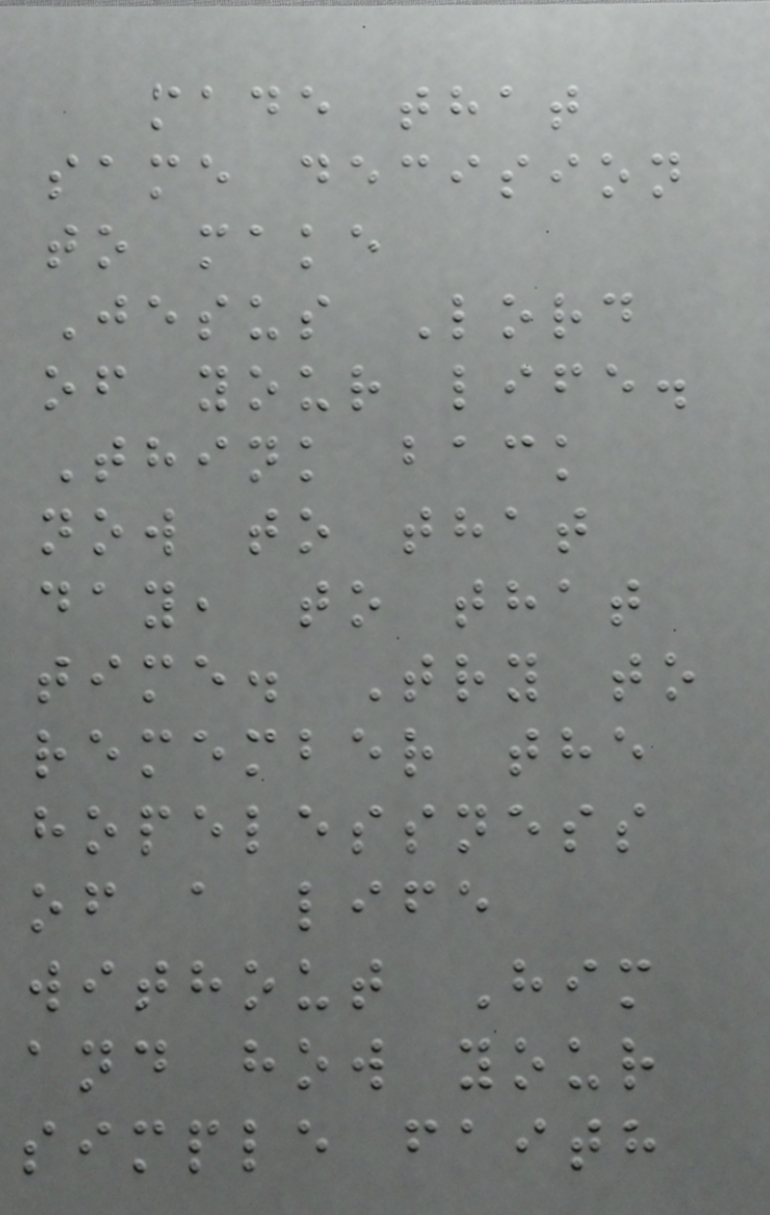made that
same decision
to make
Jesus Lord
of your life.
Think back
now to that
day, to that
time. Try to
remember the
hopelessness
of a life
without Him
and how your
simple faith
